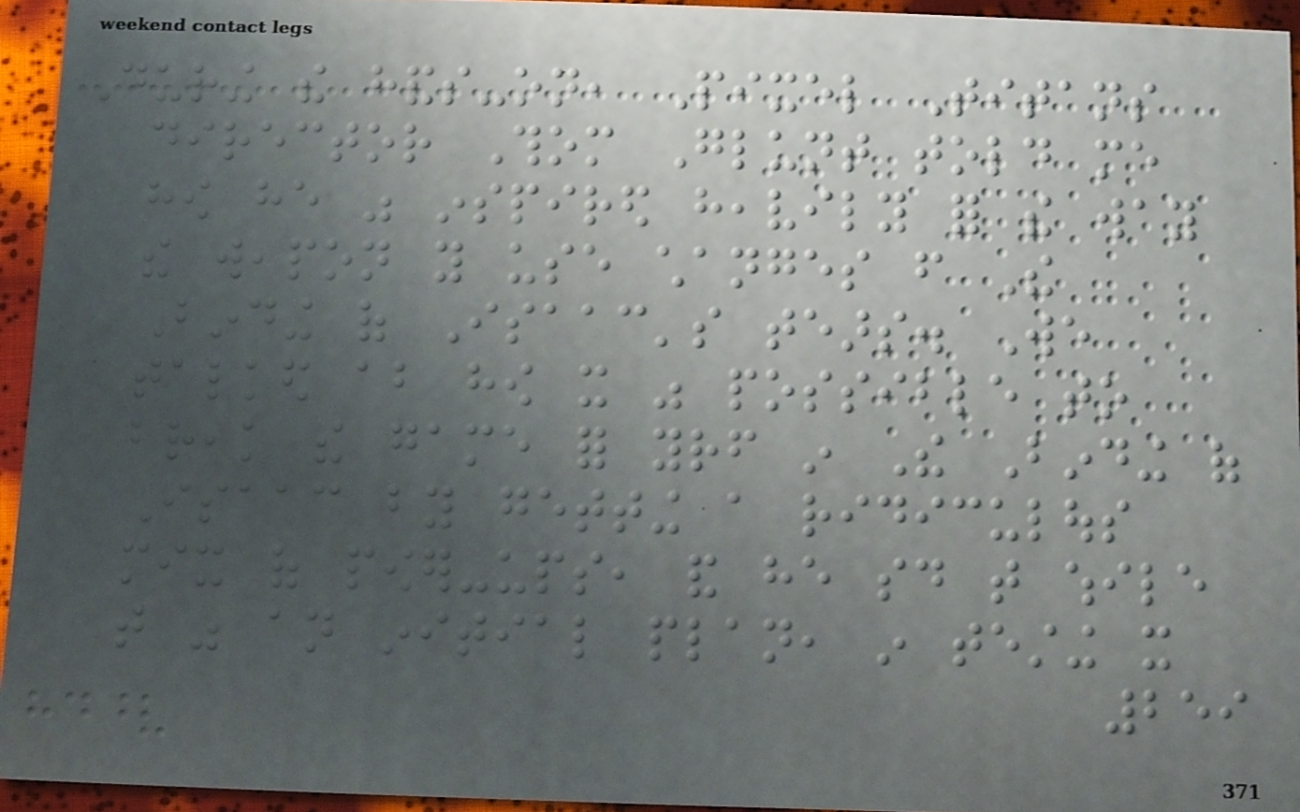During the hands-on, Pixel Titans
director Thom Glunt told me
how he was inspired heavily for the way
the weapon you use changes from The
Binding of Isaac's tears. We
talked about how it was possible to
break the game for yourself in The Binding of
Isaac by getting a ridiculous
mix of power-ups, and he said that while
that was an initial plan, in testing it
259
